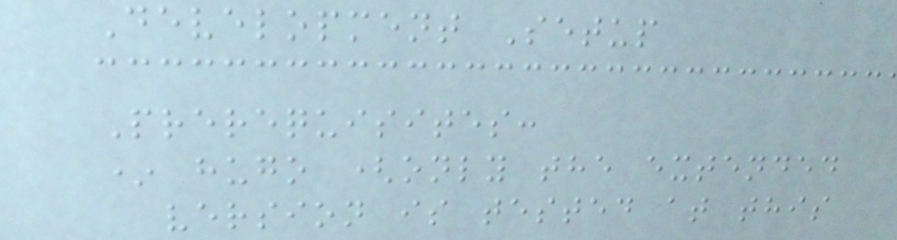Development Setup
Prerequisites:
* hugo (only the extended
version is tested at this
